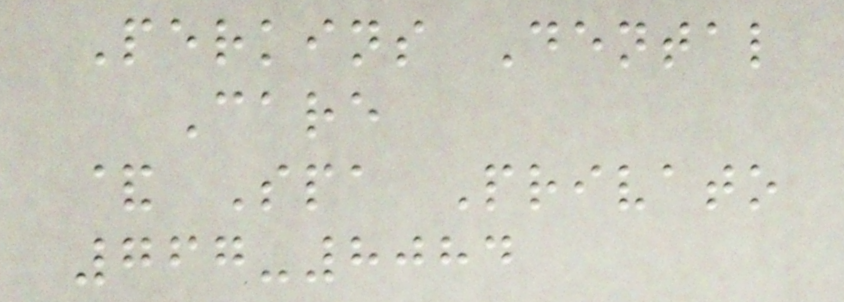Perkins Dental
Care
& Spa Privato
767-8084
